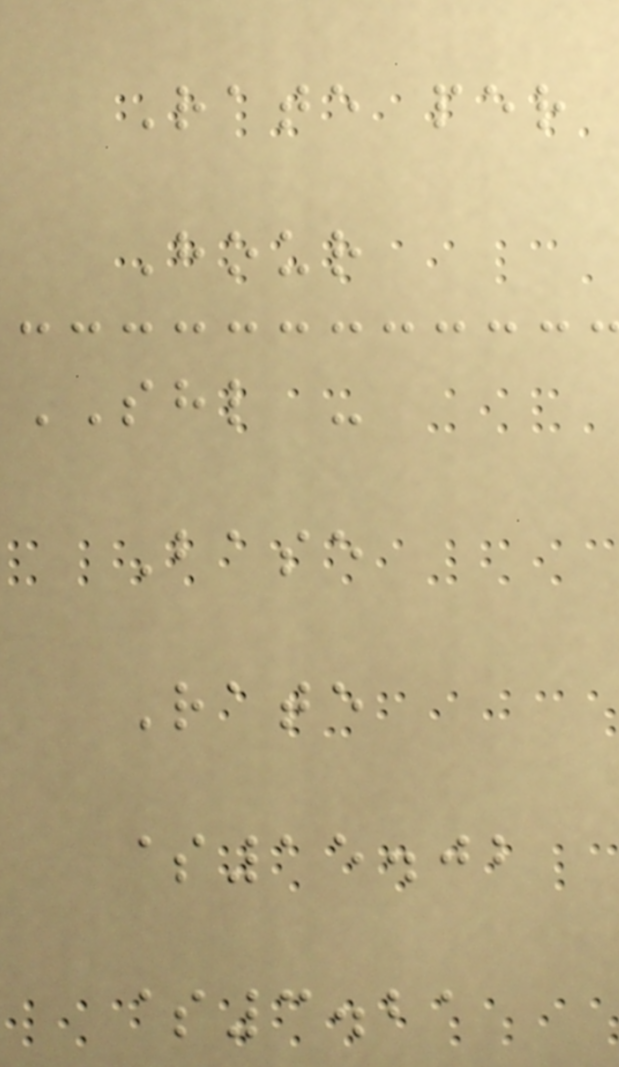Rate per
Hour
SHL -
Base
Rate
$15.02
$3.21
